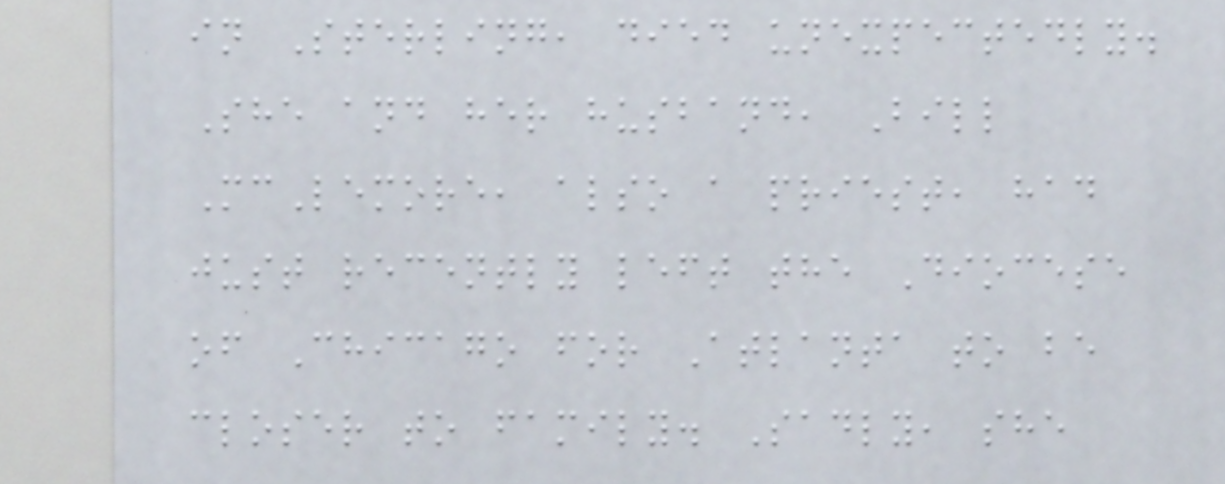in Sterling, died unexpectedly.
She and her husband, Bill
McLemore, also a priest, had
just recently left the Diocese
of Chicago for Atlanta to be
closer to family. Sadly, she
